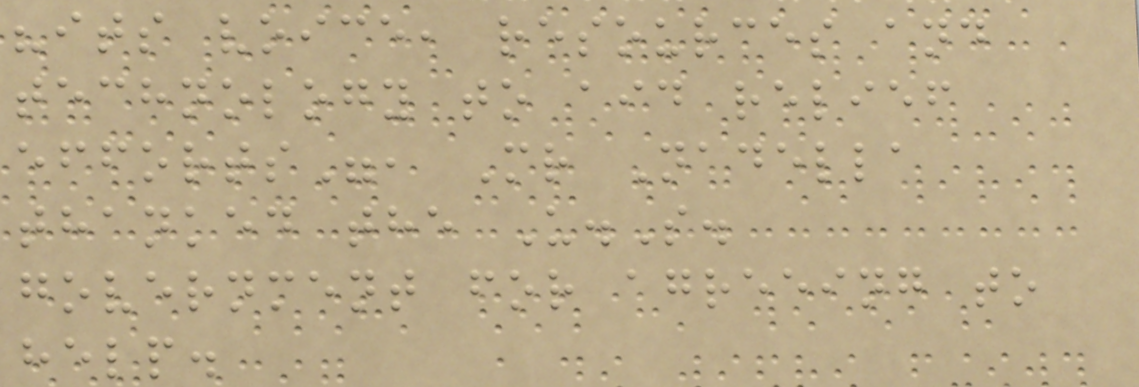"its voice, resources and
technology to aid relief
efforts", Mr Nadella
thanked the U.S.
government for agreeing to
help.
